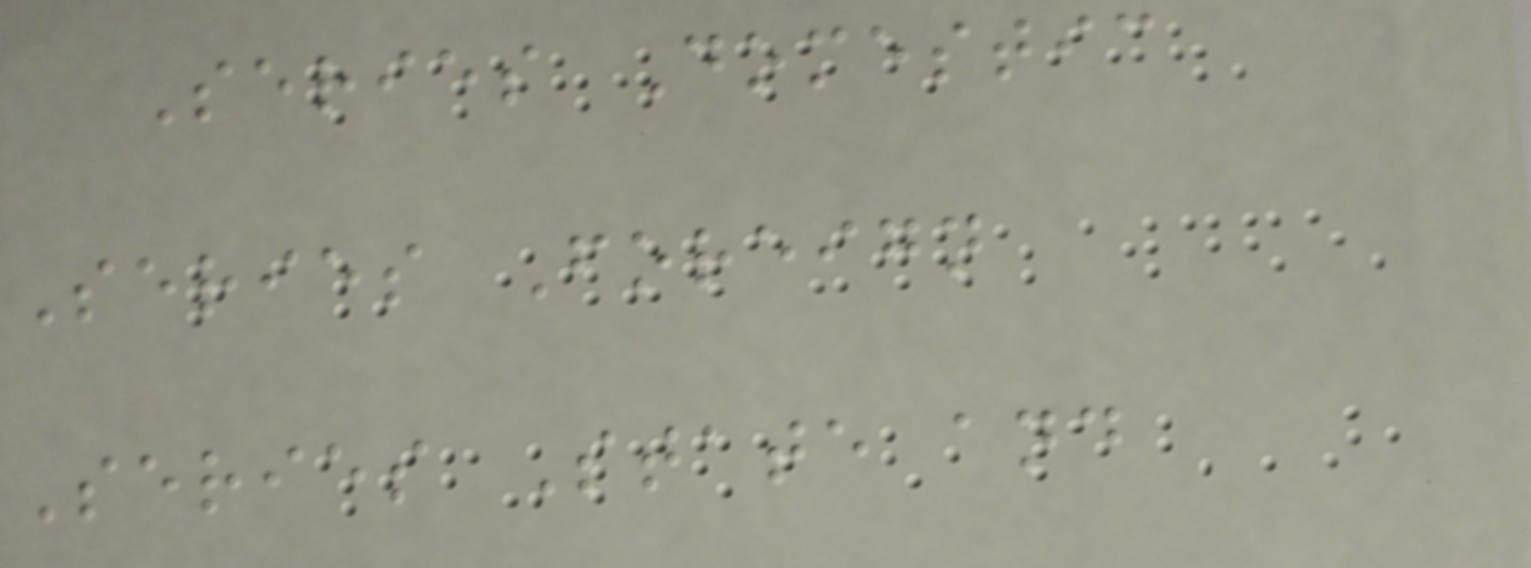Series Domestic
Series Foreign
Series State and
